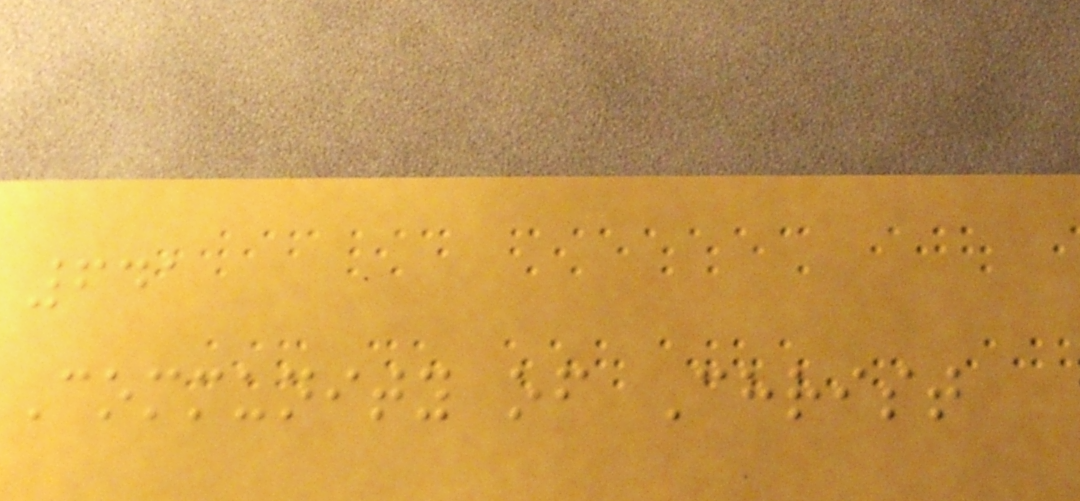641
Community of Christ
